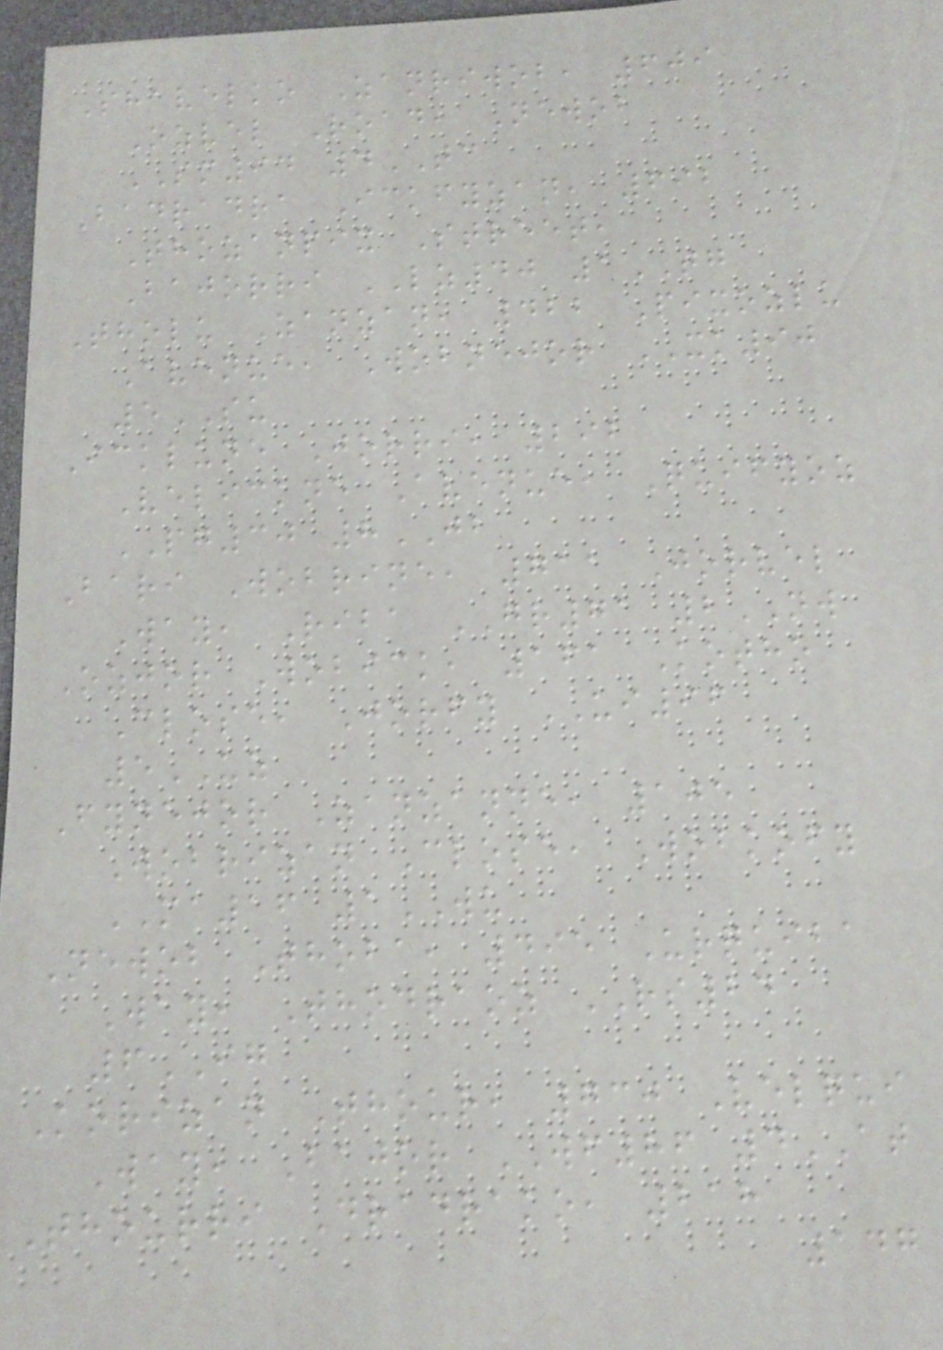Shavelko Zanriwob, 609
Ozvel Road, Newob
SM94 4TC
Badradra Ickfyzan, 692
Thozanpix Street,
Bajorri LZ40 1TG
Tholu Zanzan, 422 Pixozlu
Avenue, Wobnejor XK90
5SU
Icklune Jorri, 292
Velickne Avenue, Quifyoz
PG30 8JB
Bari Wobrine, 711 Jorvel
Way, Riba GR71 2NW
Ozjor Wobick, 161 Kotho
Close, Jorfy UI96
5UZ
Fynejor Zanzanne, 105
Wobrizan Close, Wobkofy
MA16 1WU
Newob Thoba, 495 Urquiba
Way, Thodraoz RS24
6IG
Korizan Thour, 730 Velqui
Way, Bajor WF86 4AT
Thourri Dradrako, 218
147
